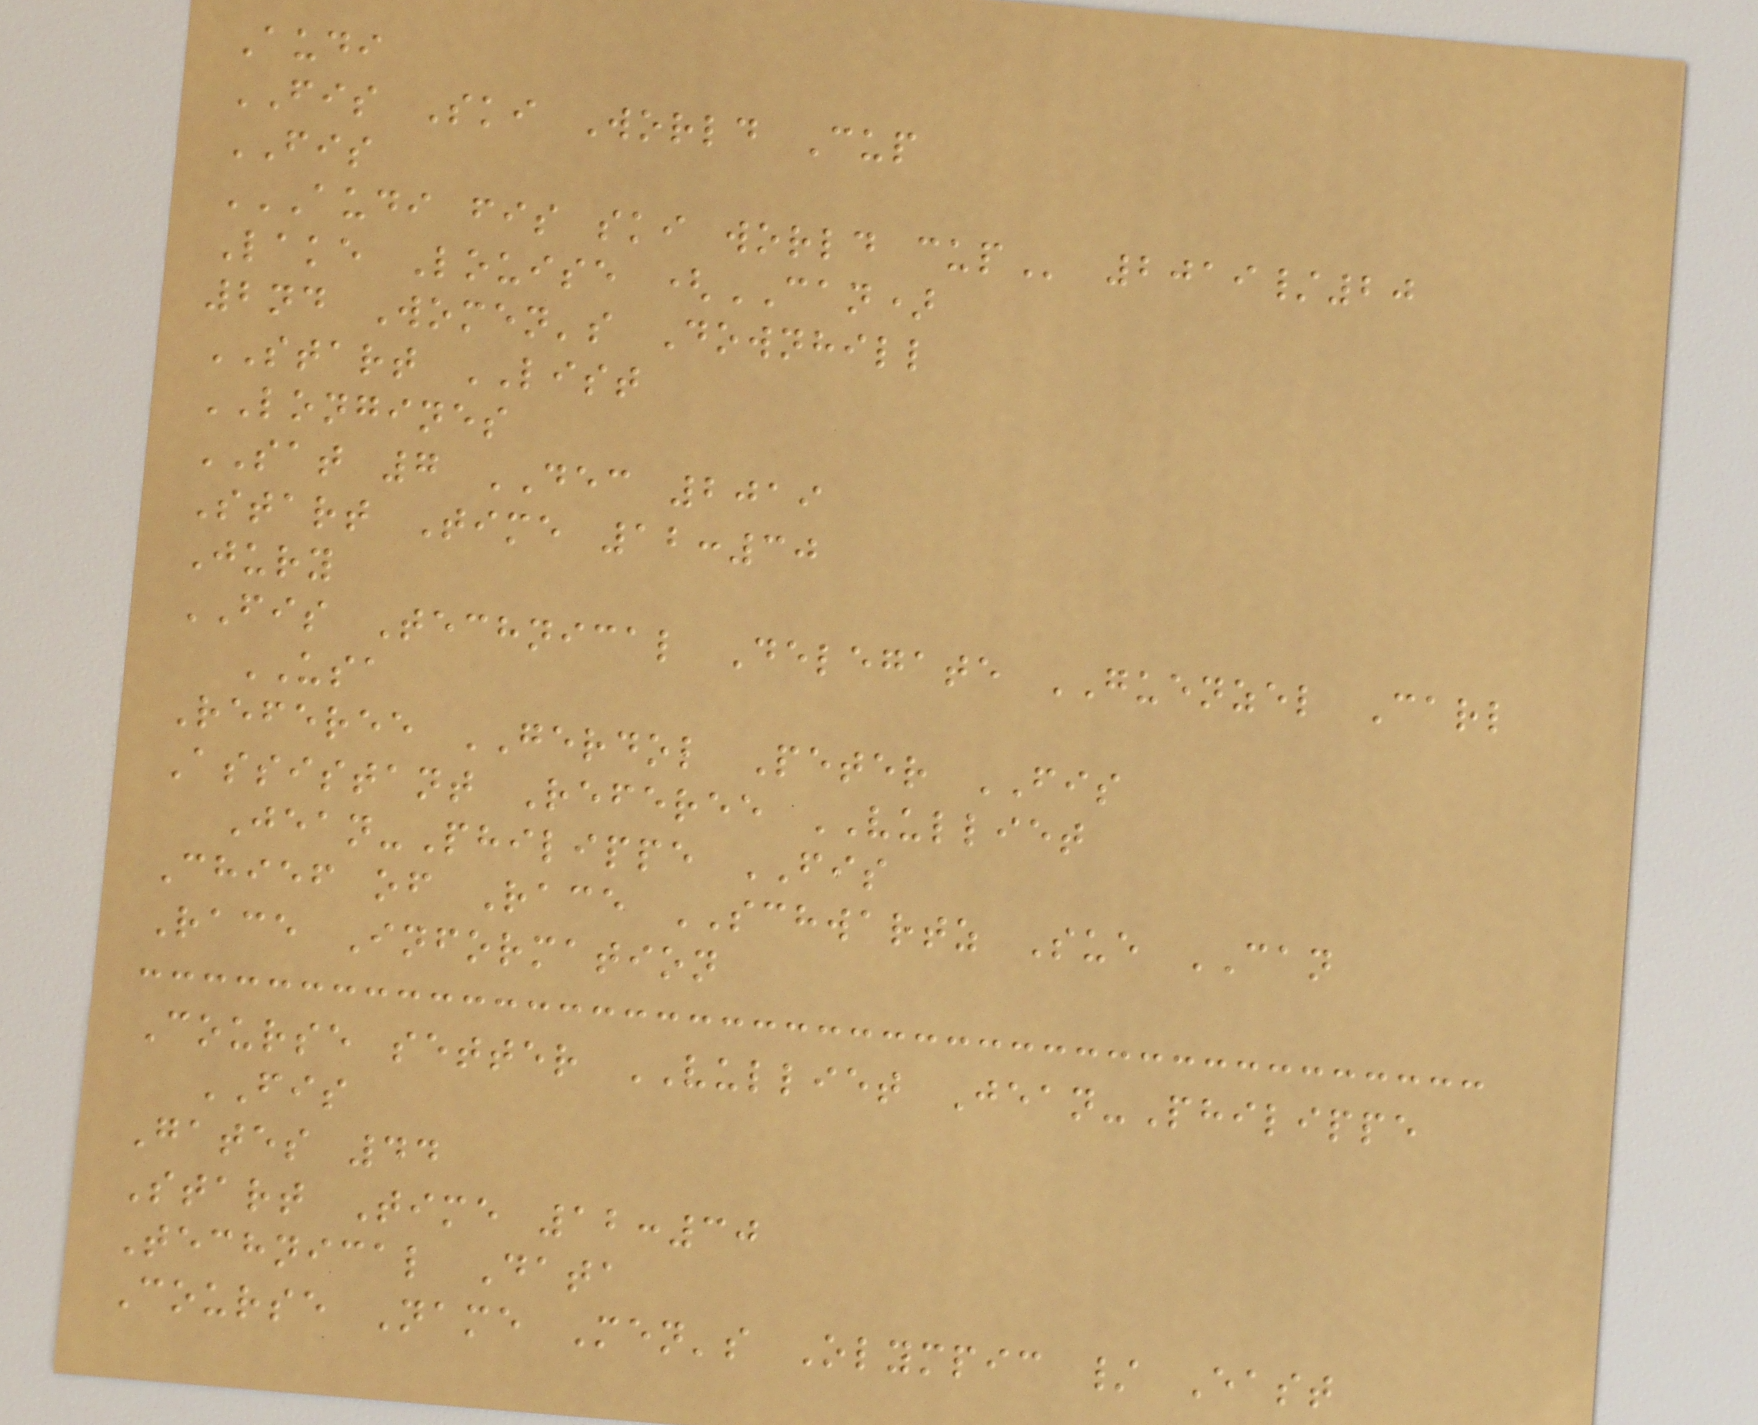Audi
FIS Ski World Cup
FIS
AUDI FIS SKI WORLD CUP 2019/20
Lake Louise (CAN)
2nd Women's Downhill
START LIST
LONGINES
SAT 7 DEC 2019
Start Time 12:30
Jury
FIS Technical Delegate GUENZEL Carl
USA
Referee GERDOL Peter FIS
Assistant Referee VULLIET
Jean-Philippe FIS
Chief of Race SCHWARTZ Sue CAN
Race Information
Course setter VULLIET Jean-Philippe
FIS
Gates 44
Start Time 12:30
Technical Data
Course Name Men's Olympic / East
